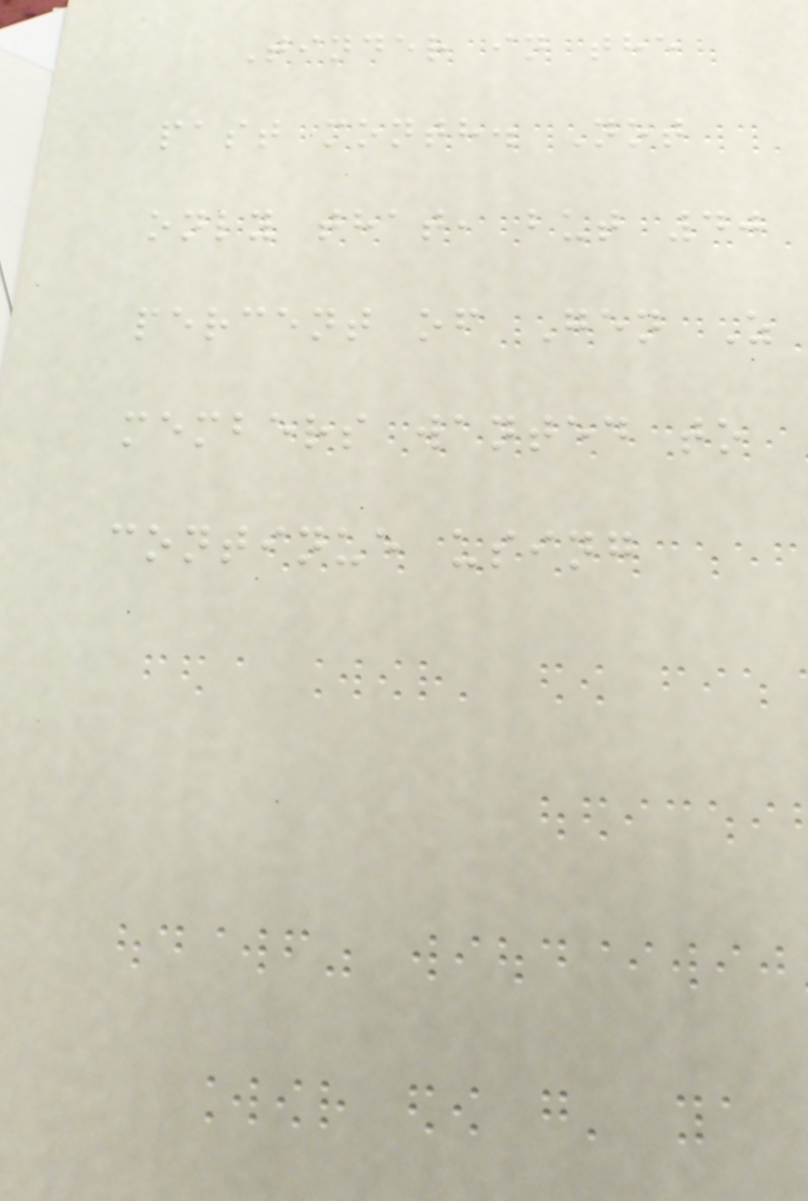Tinder in the
past month. Not
only that, but 40
percent of Gen Z
members wanted to
continue using
